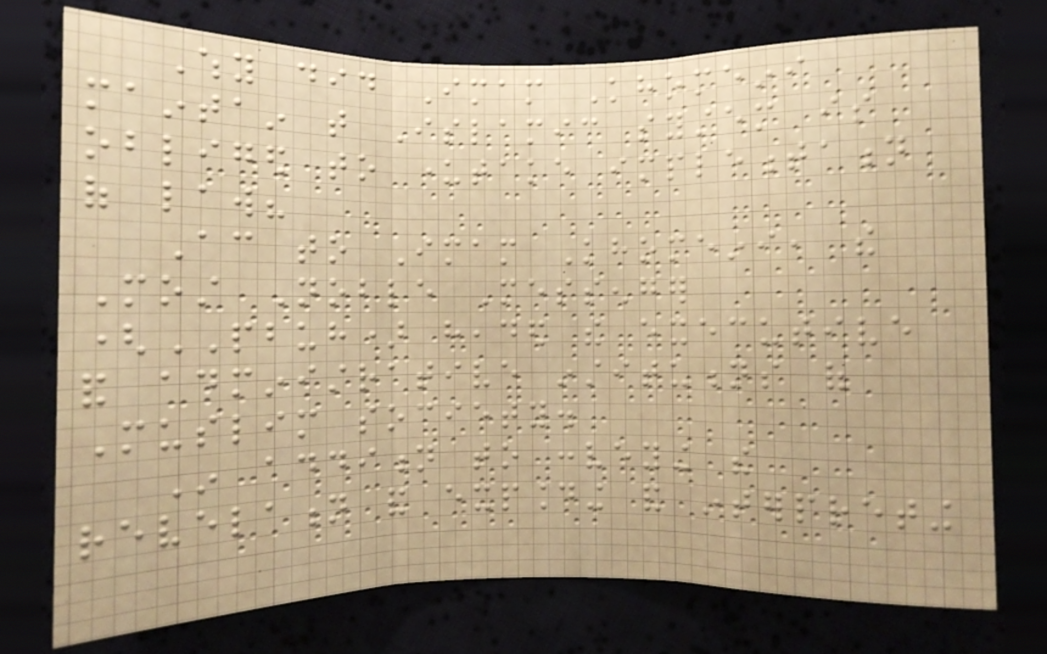Why did Imam Khomeini
maintain that Islamic system is
obliged to undertake implementation
of law?
According to Imam Khomeini, the
Most Noble Messenger
(PBUH) headed the executive
and administrative institutions of
Muslim society.
In addition to conveying the
revelation and expounding and interpreting
